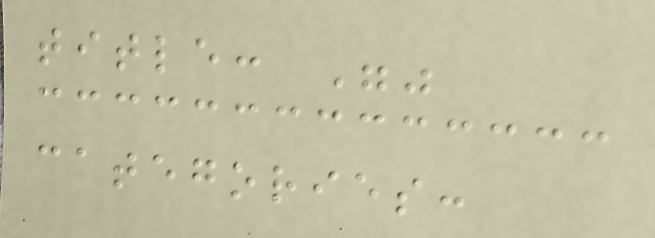title: ""
categories:
